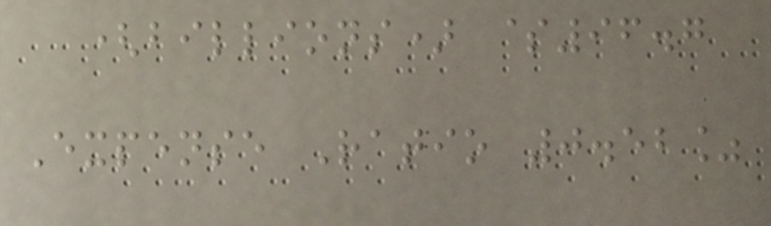(billions) $96.7
Expense Ratio 0.52%
